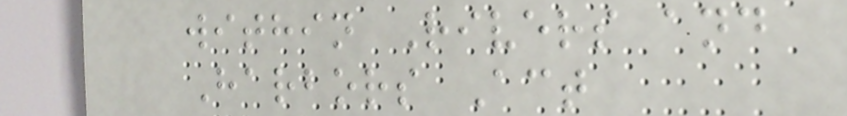within Rivers and
Harbors Act
